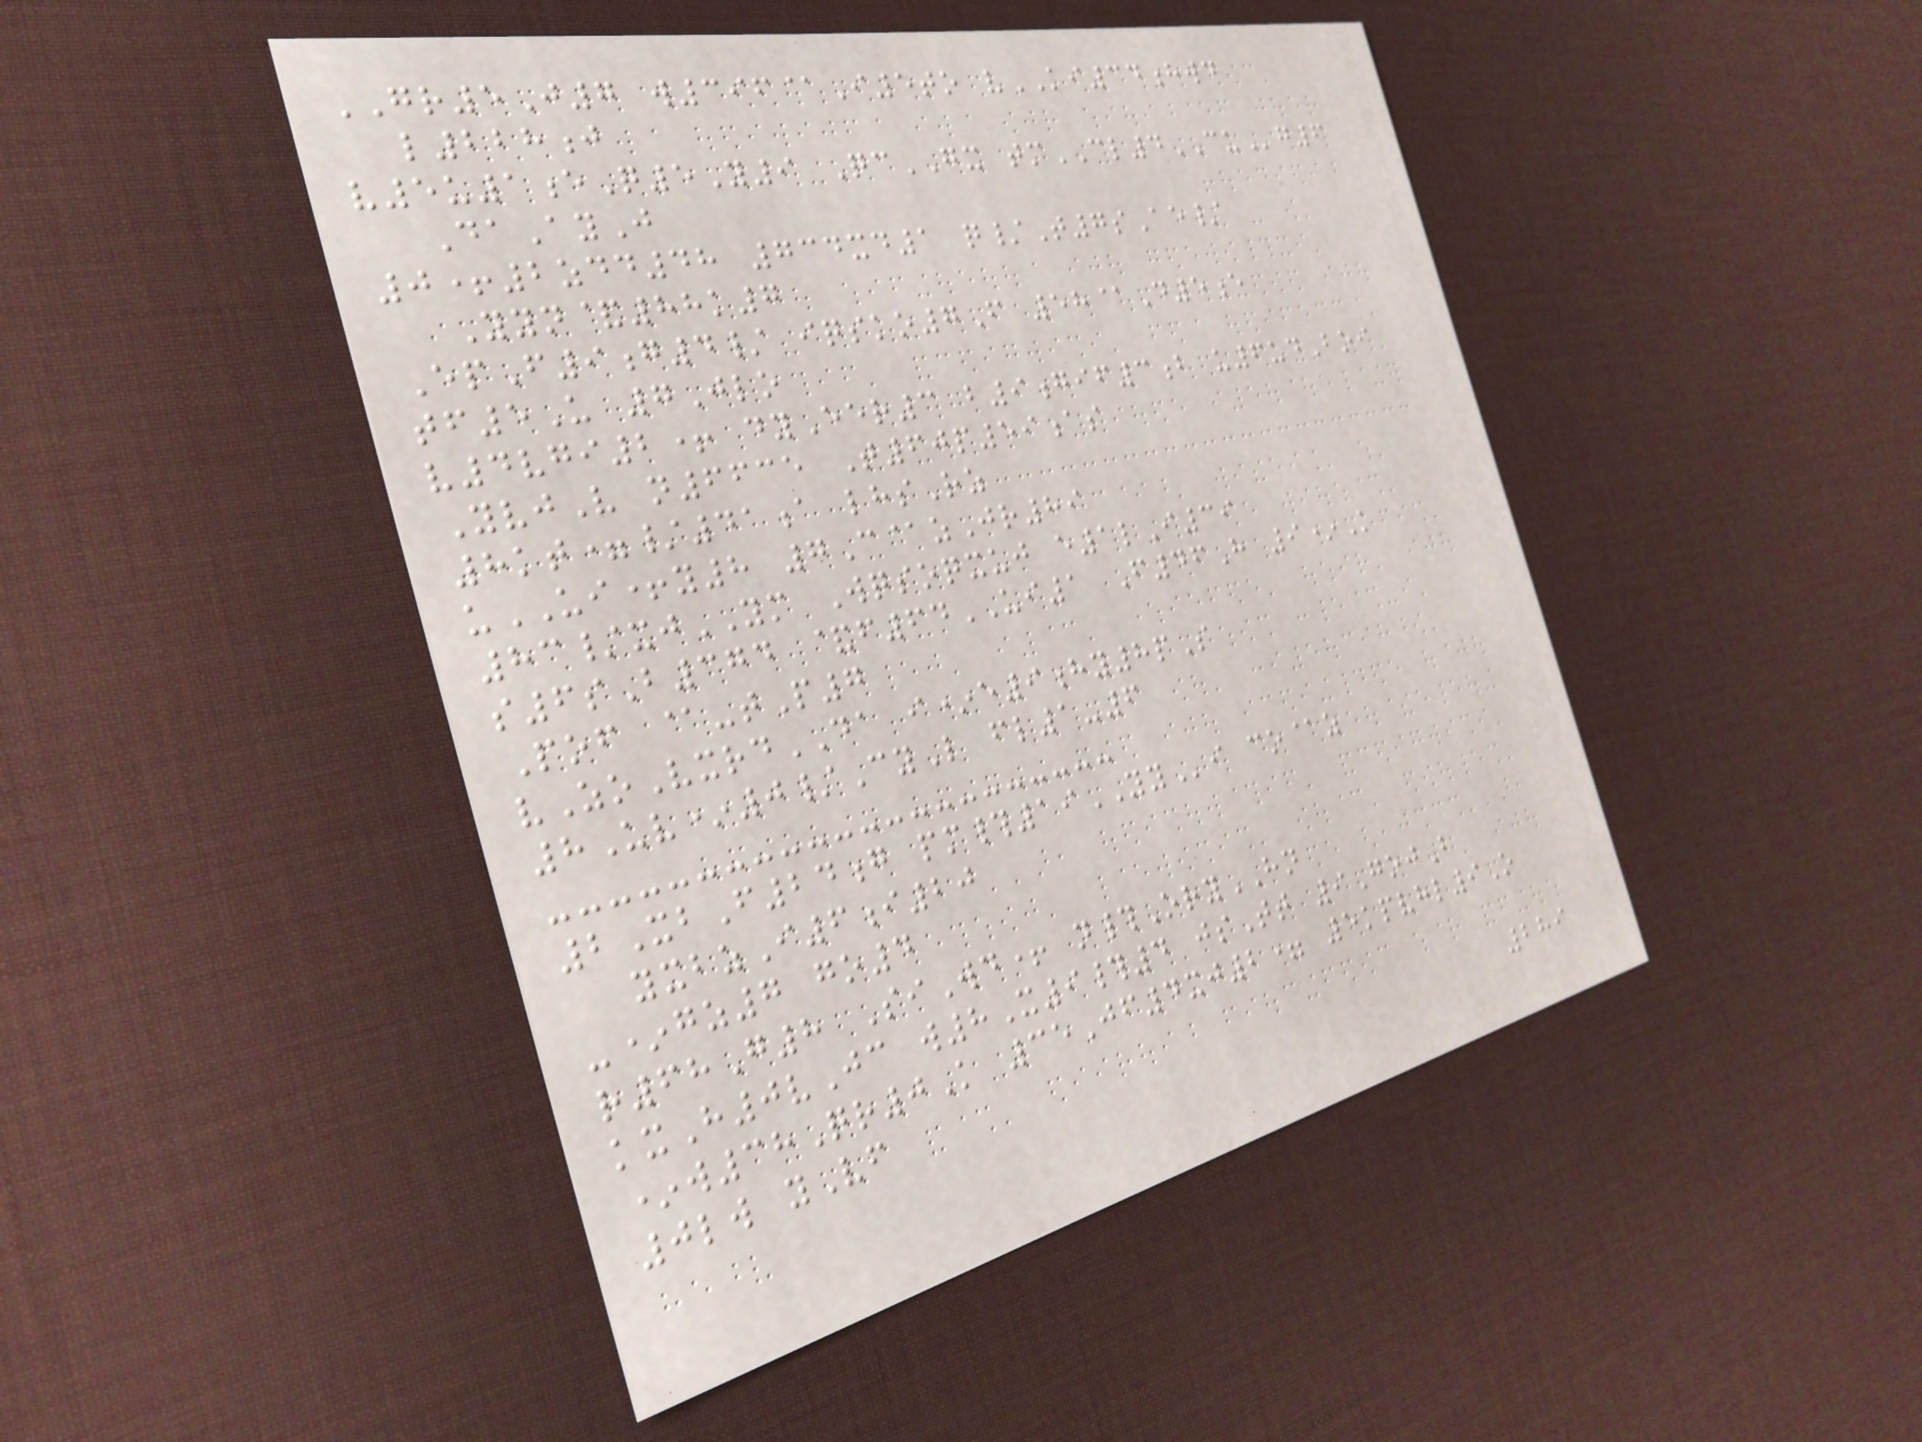GR5J7 w396@I5to vKI34hwd
l228j
v5u1eQ5Y9 QcGX tmCL4CUg6
DaAyJ
0+2zdd48 734xd1 q/T7sAe/
Yyn&88k7
EpF9g4/ iqsko7F 58@D5e
tf5U 7Jlo
v4vgi2+ dyEer3 b9gif3b u6udBoi
YvjV n6635 T60p59as
8kt=/41a lhsRz
uUI+y8 7C@zJr89
83/xjYM Wqsoqxuj e1lI39
s6sB374 &f64UI1 F46H 9*K
Pof @-tP7
vZoVxrdDA i*e9hy8pS
8Uv*0/CyL fl1-6
2XbF24g pm#19YYi co@z
yxbzI6i20
-*gz7 go4
r68G8 SiWd+ n#OryHN
kxH0vJc w8X9#4 jsTt 9GojB
*w38Qr0K 35Jf4xj2= 5kpvhl9O
0lw yVf
289
